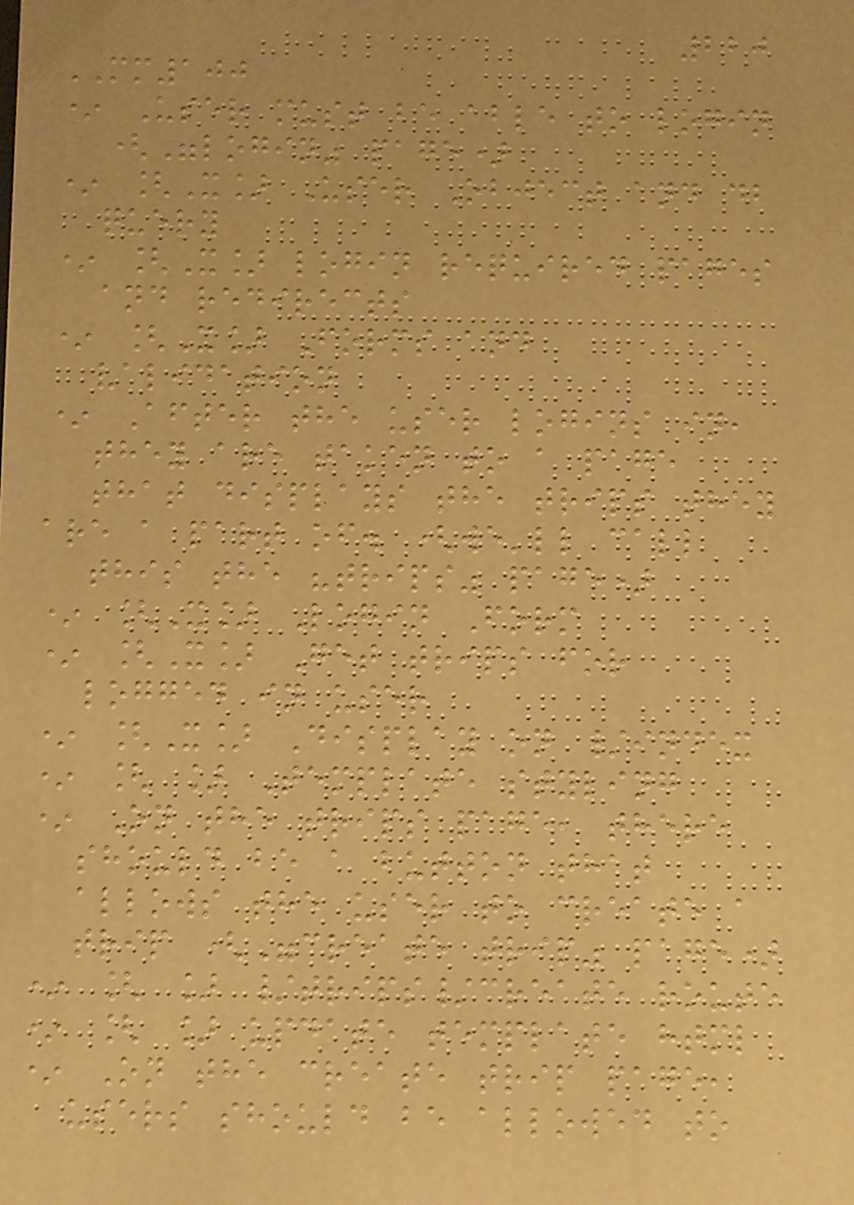220
MM100
* User must be able to login
("login" page)
* [X] User Object and db
query
* [X] login required pages
and redirects
* [X] Forms and
validation
* After the user logins in,
they are taken to a page
that displays the trips they
are a part of. (we'll call
this the "trips" page)
* [X] Login Form
* [X] Get trips for
logged in user
* [X] Display on /index
* [ ] Template styling
* On the trips page, there
should be a button that
allows the user to create a
trip ("create trip" page)
* [ ] /trips/create route
* [ ] update template html
* On the create trip page,
users should be allowed to
